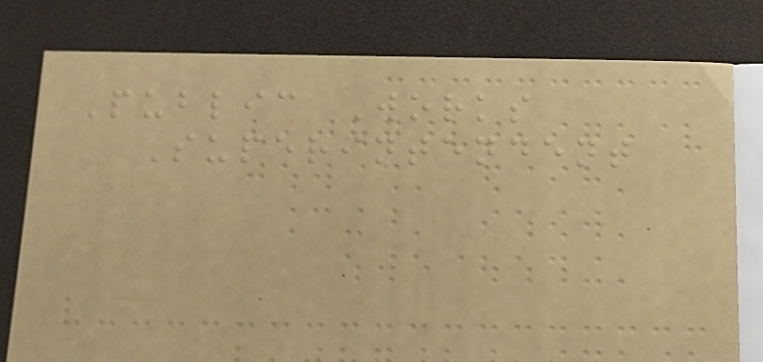Public Works
Superintendent
